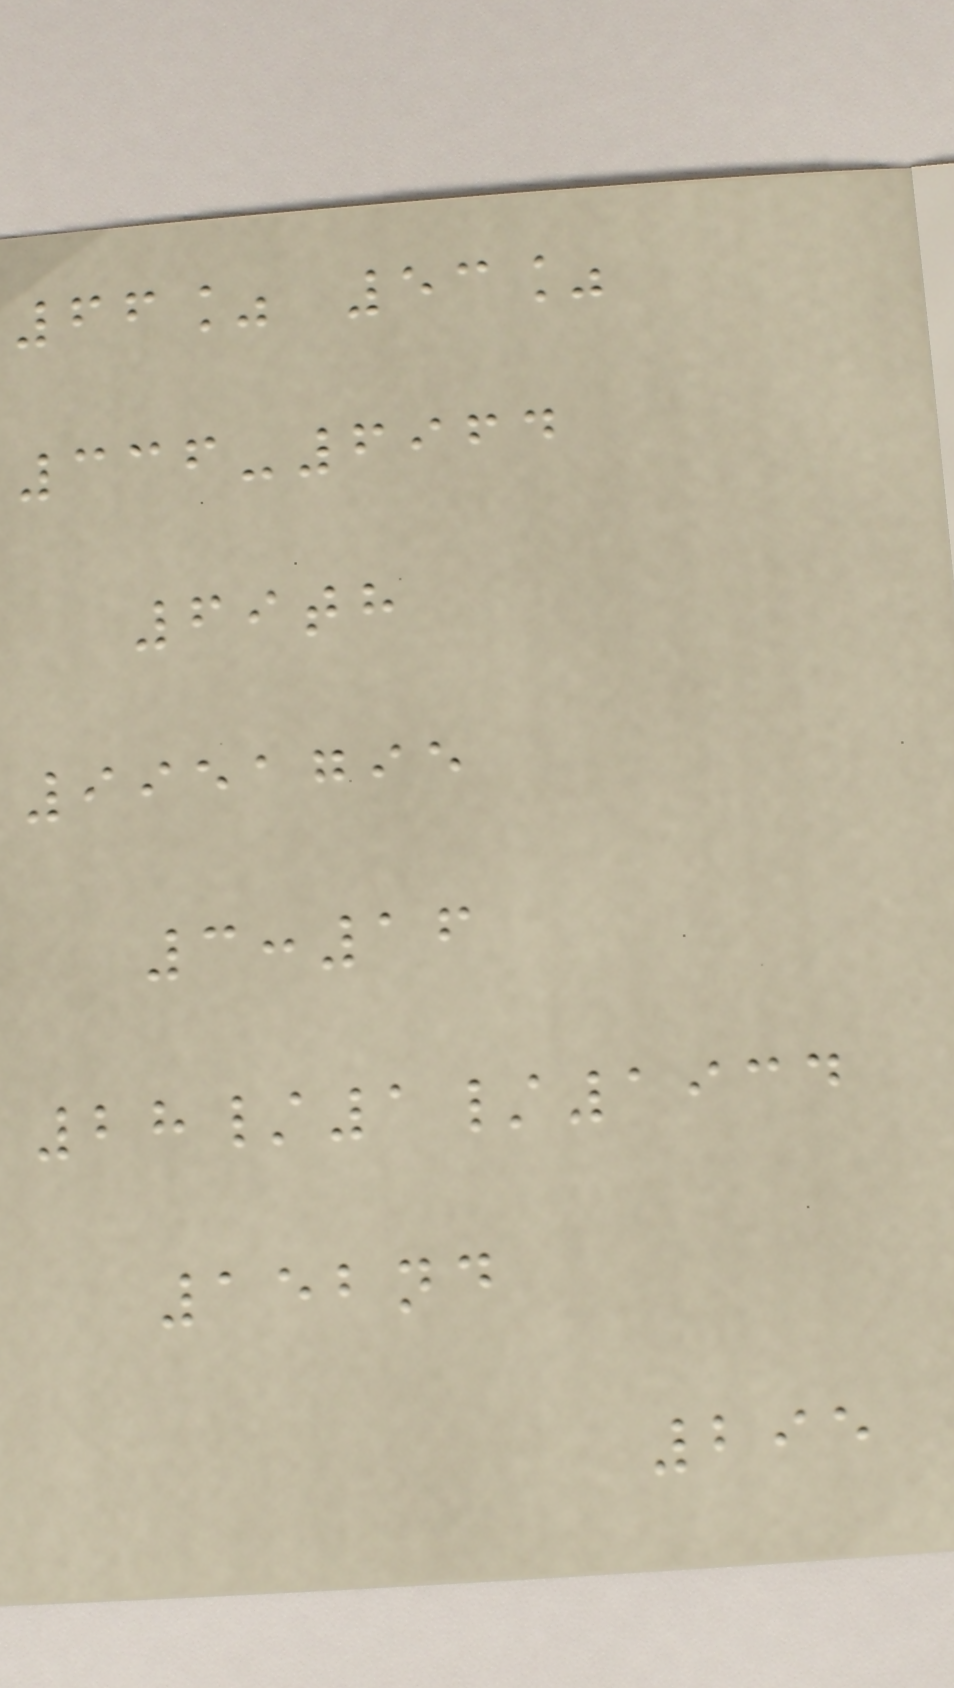66% 53%
336-6964
69th
9951795
3:16
28/1/1934
152nd
295
